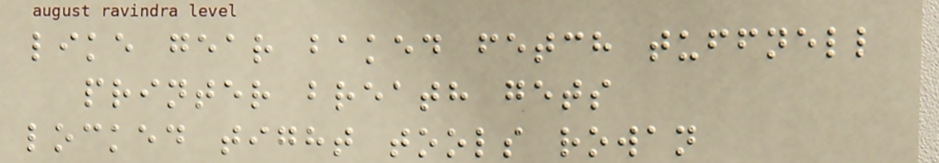like gear baked fetch tuffnell
printer breath gets
locked tight tools rowan
